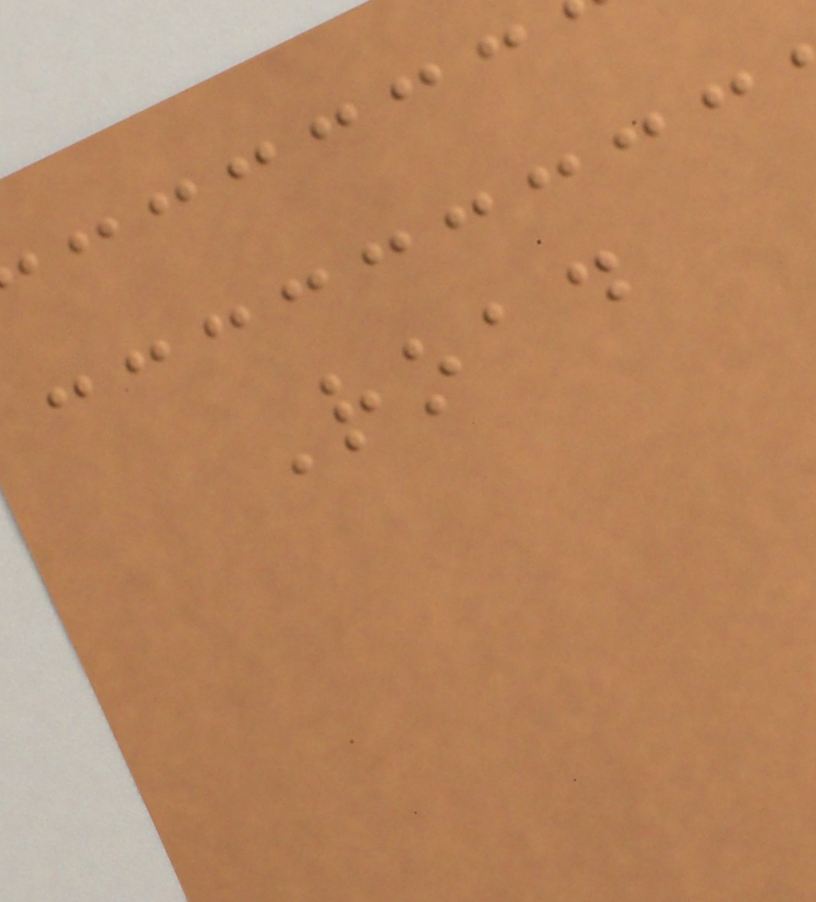Road
